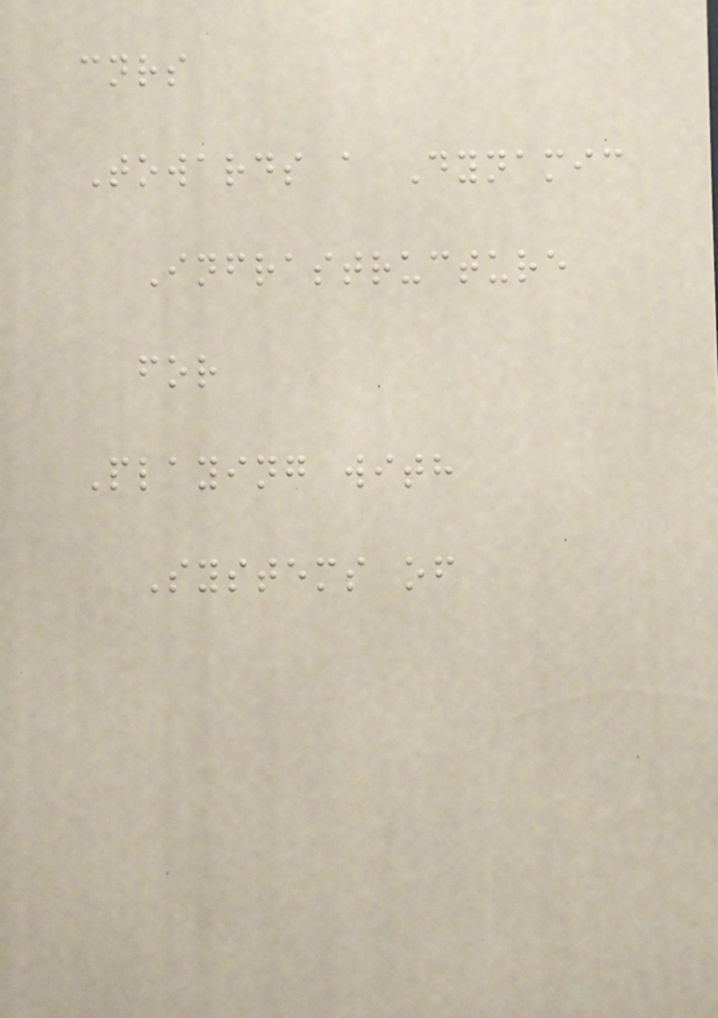cnrs
Towards a Dynamic
Infrastructure
for
Playing with
Systems of
